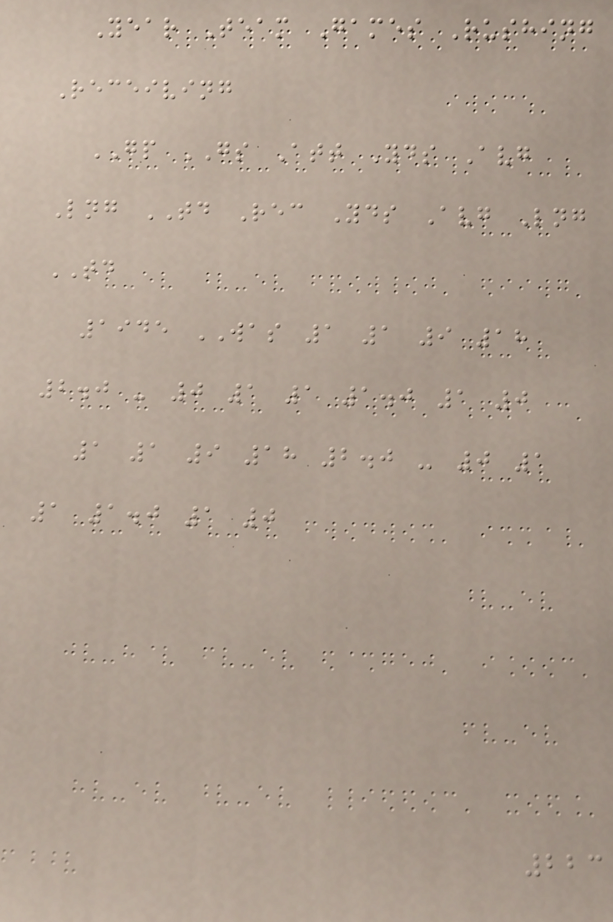Year Team Games Rushing
Receiving
GP GS Att Yds Avg
Lng TD Rec Yds Avg Lng
TD
1945 WAS 1 1 9 18
2.0 - 0 1 1 1.0 1 0
1 1 9 18 2.0 - 0 1
1 1.0 1 0
223
